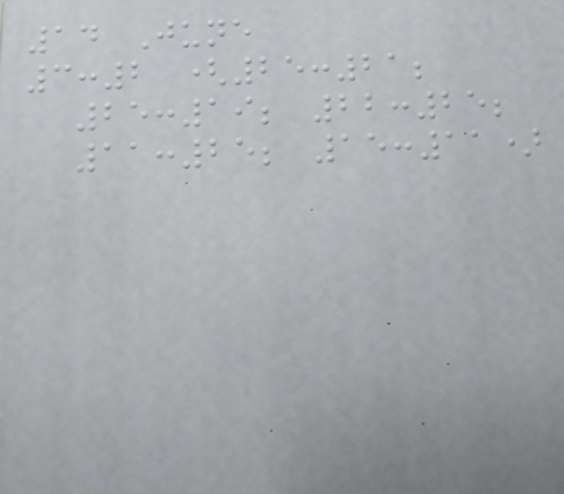14 June
3:2 (25:21;
25:19; 22:25;
11:25; 15:11)
